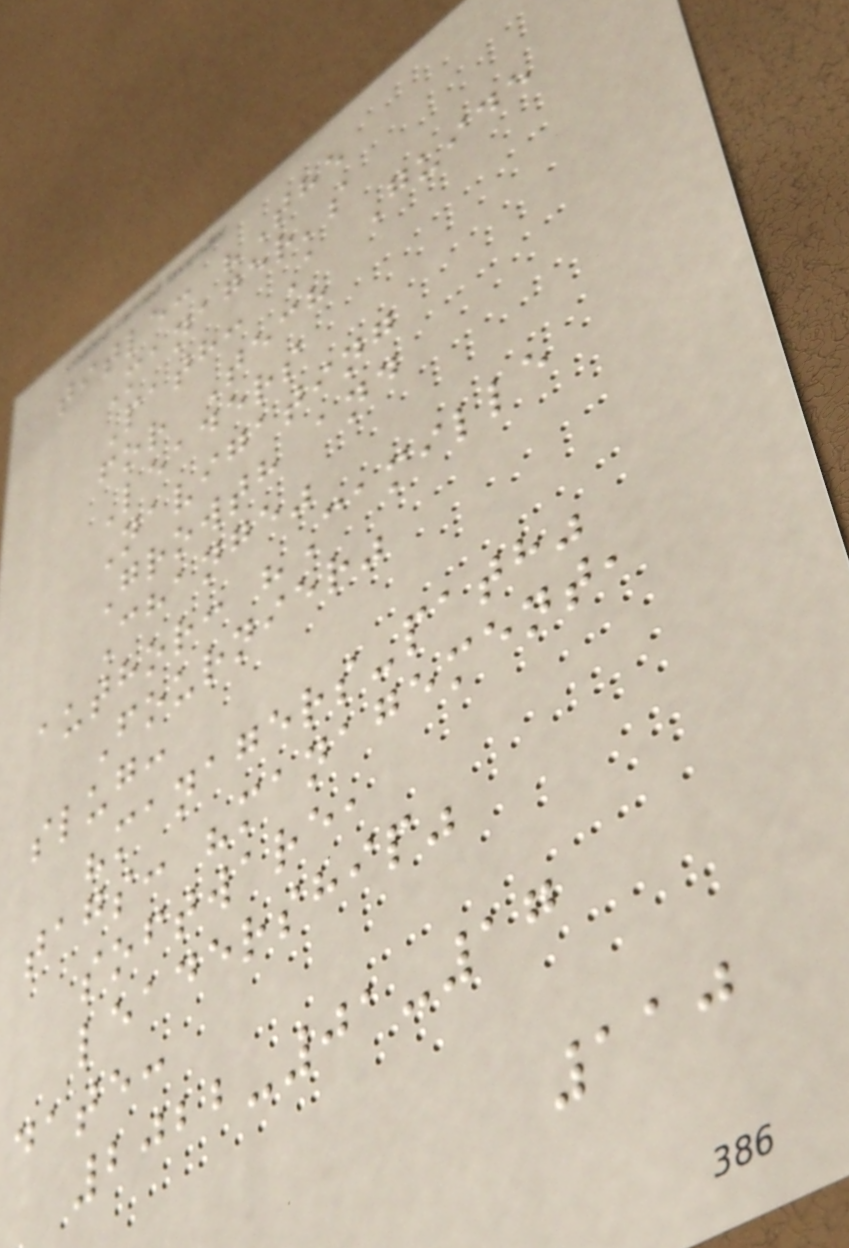title: "The
Manager's
Path: A Guide
for Tech
Leaders
Navigating
Growth and
Change"
author: "Camille
Fournier"
slug:
"managers-path"
tags: "management,
software,
leadership"
date:
2022-01-17
110
